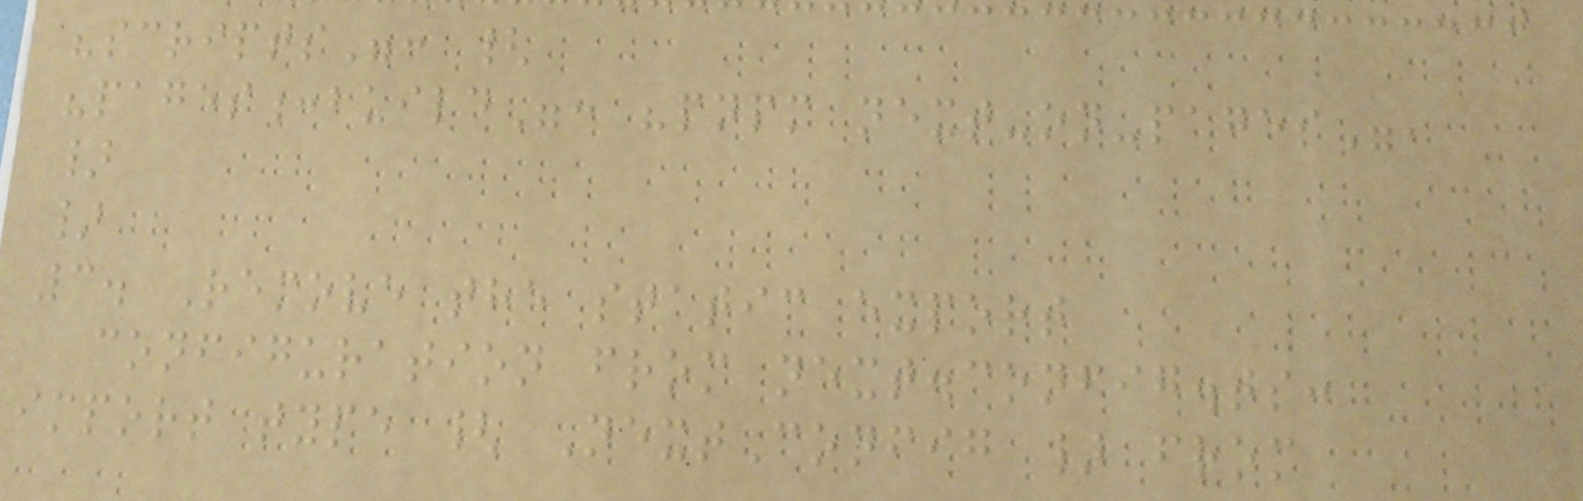"scripts": {
"pages:build": "pnpm next-on-pages",
}
}
3. Remove the static export
configuration from next.config.ts:
import type { NextConfig } from
